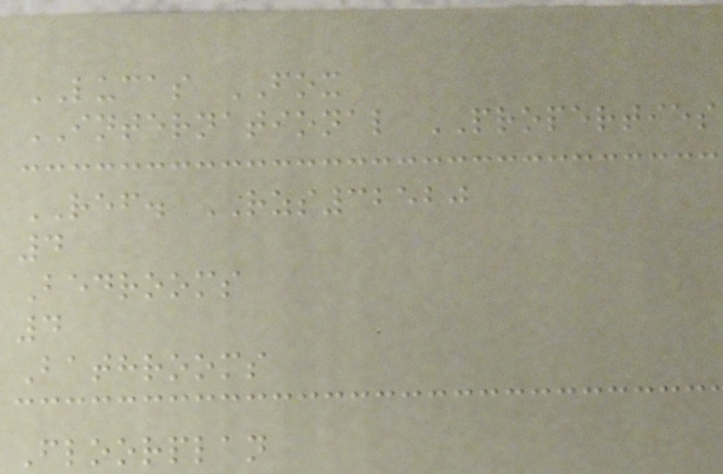LUCAS FOX
INTERNATIONAL PROPERTIES
REF. RZS32520
4
Bedrooms
4
Bathrooms
Floorplan
